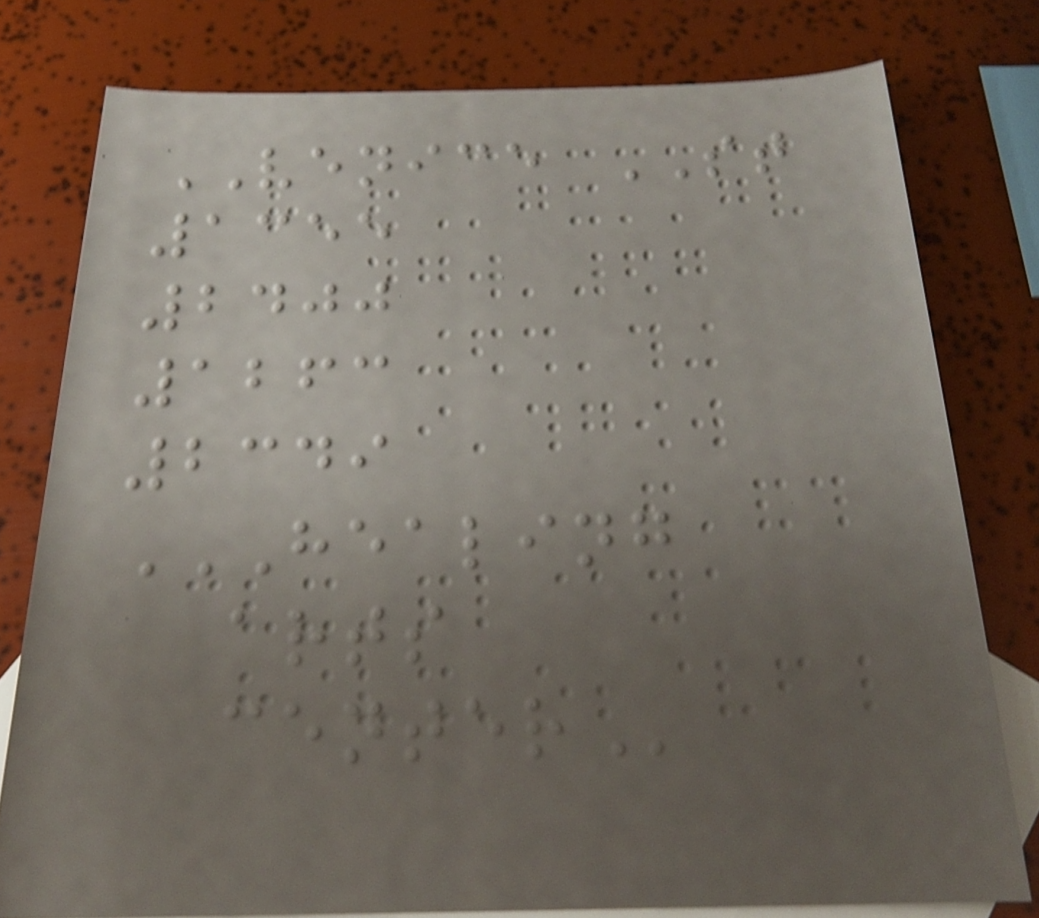VENICE ST
1355
2400
1263
2349
HEALING
ARTS
CENTER
